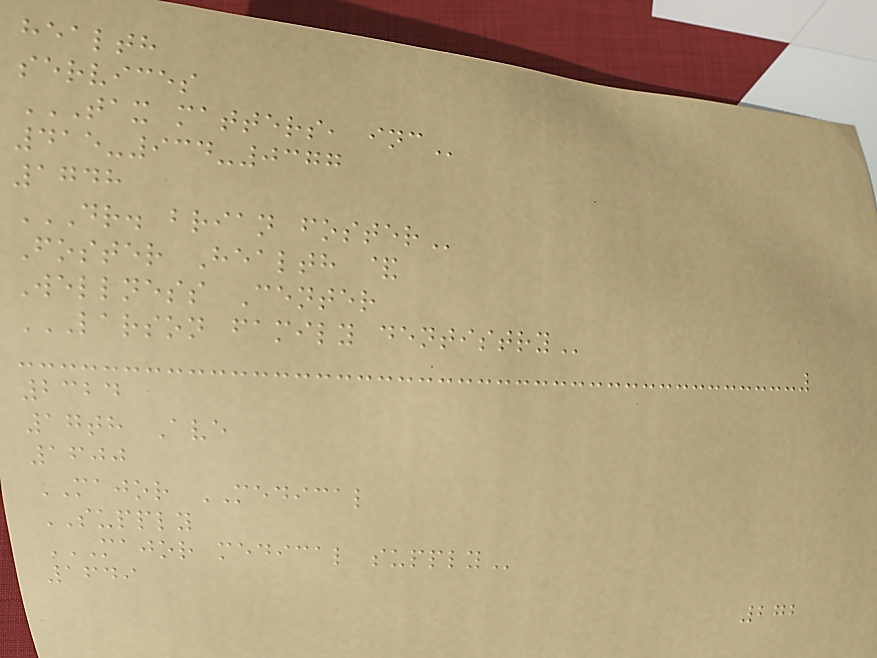health
services
TAX MATTERS, INC
415-934-0377
1748
DR. BRIAN FOSTER
Foster Health &
Wellness Center
LARSON FAMILY DENTISTRY
2324
17th Ave
1600
MAJOR MEDICAL
SUPPLY
MAJOR MEDICAL SUPPLY
1649
272
